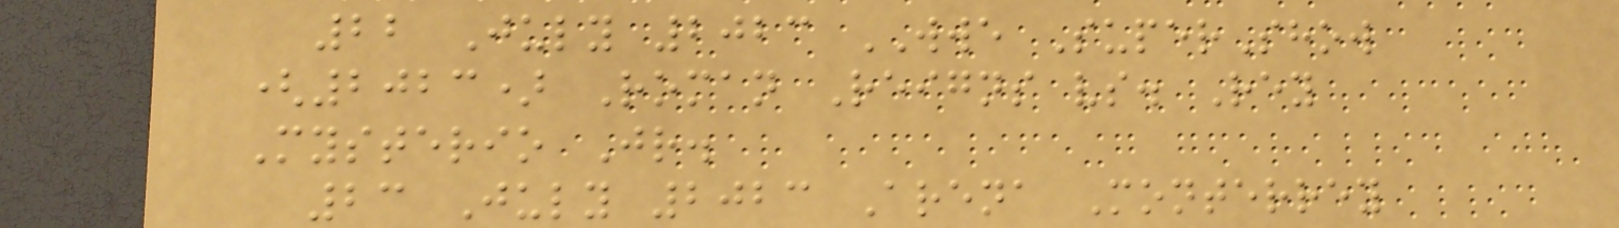22 July 2023 WWE SuperShow
(2023) Roman Reigns vs. Rey
Mysterio Jr.
23 July 2023 Arena Monterrey
